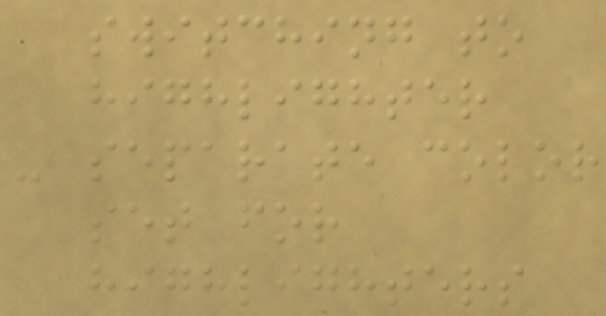switching to
highlighter
- separate color
set for
highlighters
